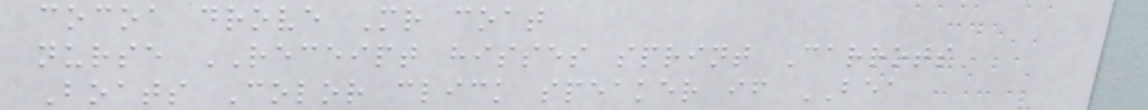cocoa drove Mr coat
nurse RECEIPT hisses sprint Carrots
Boats Color click speaker if BEA
